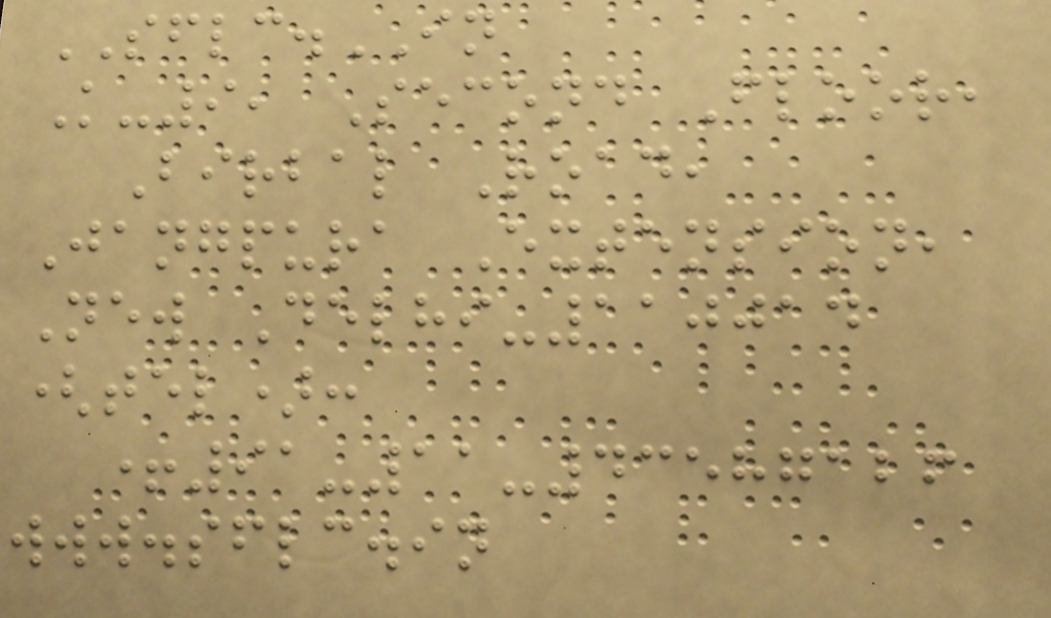SFLC.IN
K-9, Second Floor,
Birbal Road,
Jangpura Extension,
New Delhi-110014
(tel):
+91-11-43587126
www.sflc.in
